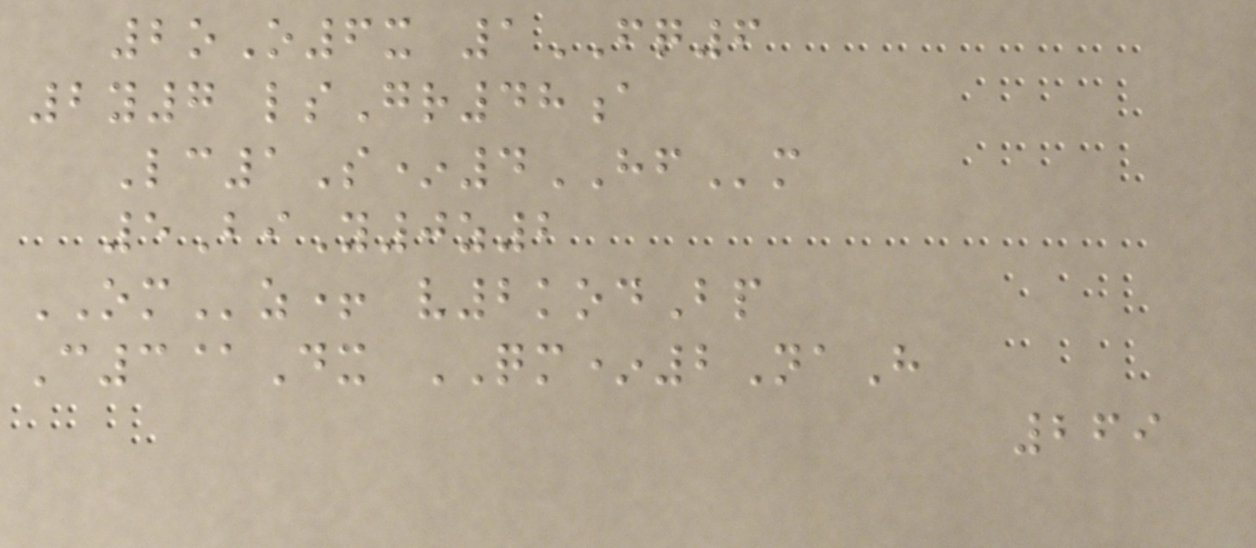2oO6x 1FQ6
2y7 lsGr48a
Lc1S*4HFm
5BiY0z2
OMz+ v2kodBp
C3@Dx QM*2NaH
269
